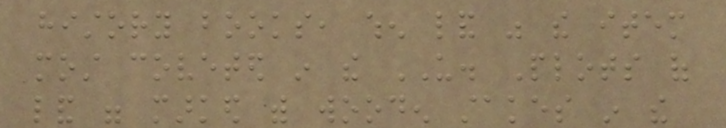history books, when land was the item
most coveted in the US. Plots of
land were marked with wooden stakes in the
